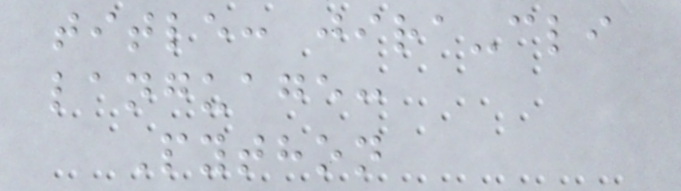title: jira-cli
language:
Python
